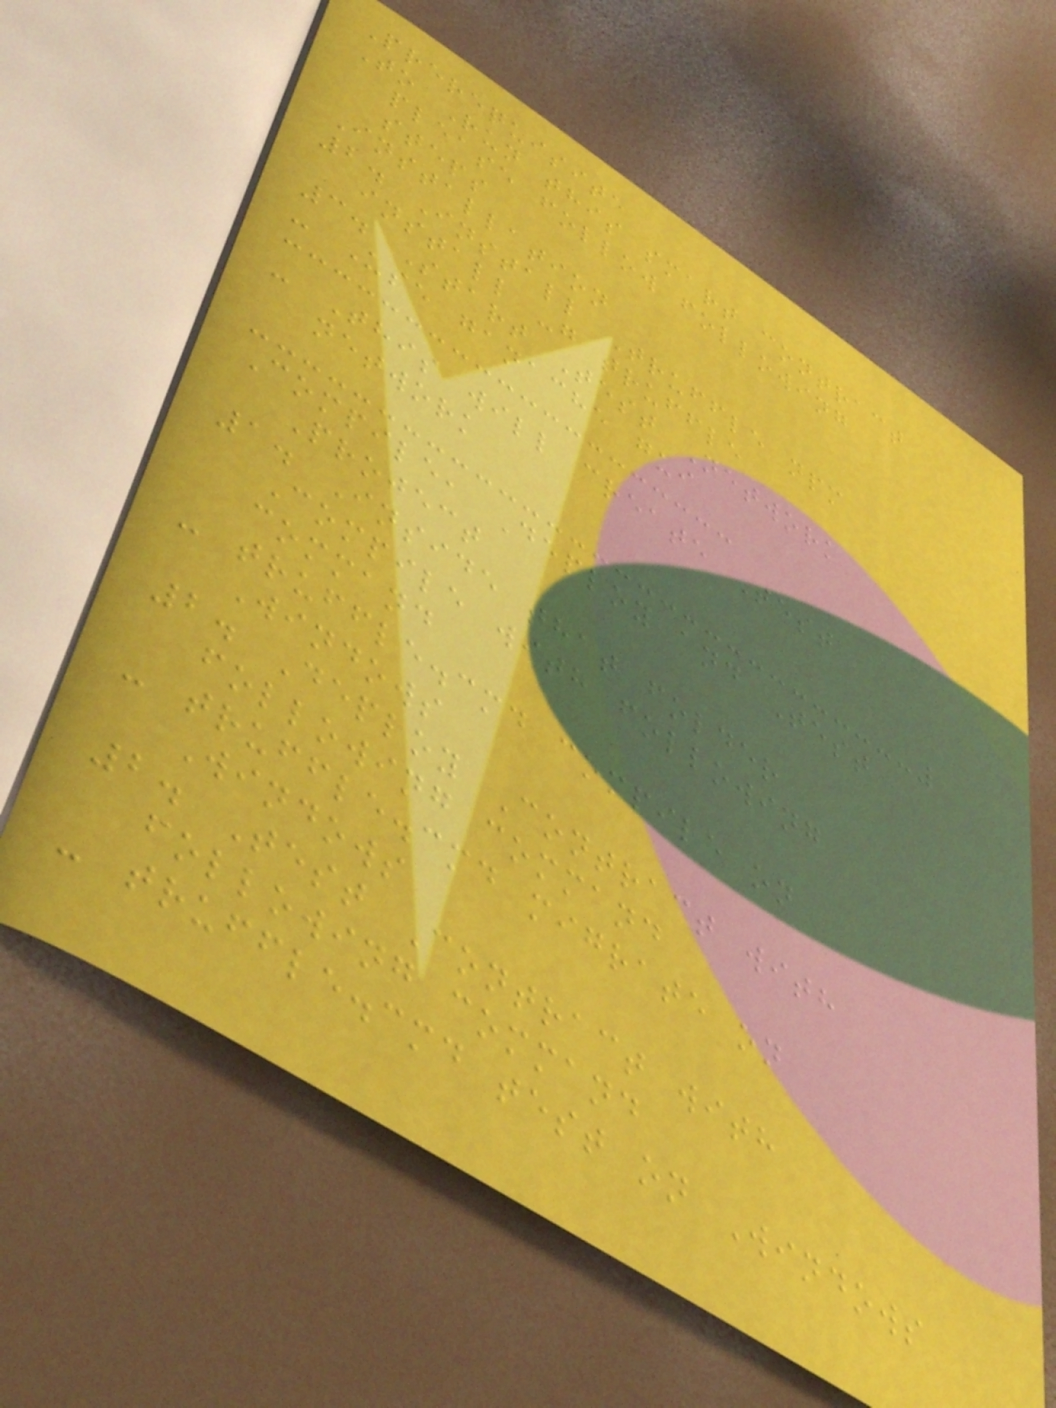Prerequisite
To Run this smart contract
please follow following
steps
Installation
2. Install Truffle npm
install -g truffle
3. Start Test Network
- Use ganache gui
- This will create Test
network
Compile, Deploy and Test
Project
1. Inside that folder
Compile with following
command
- truffle.cmd compile on
Windows
2. Deploy Contract with
following command
- truffle.cmd migrate on
Windows
2. Test Contract with
following command
- truffle.cmd test on Windows
